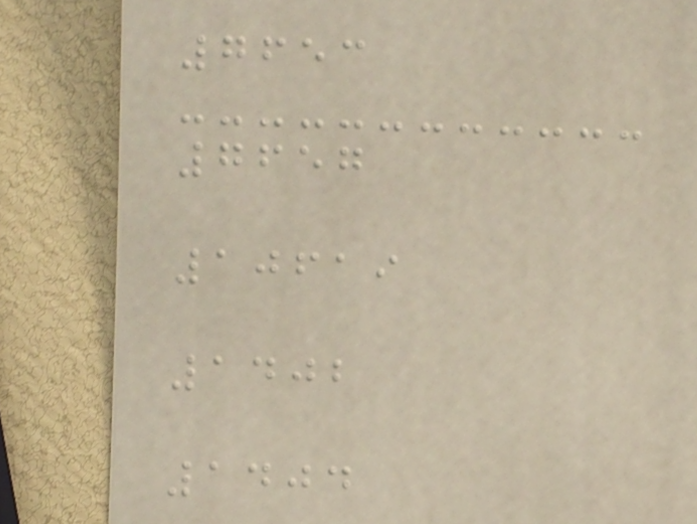7653
7657
10619
1402
1404
